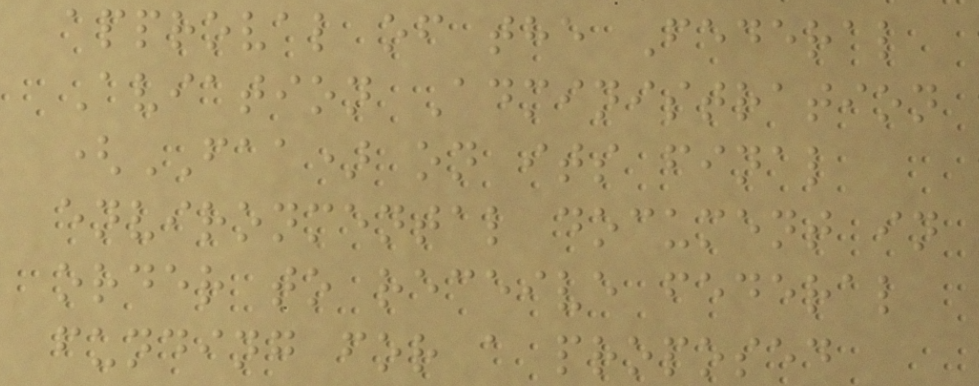approval of the Federal
Aviation Administration
(FAA) on its final
environmental document in
order to receive federal
funding for a proposed
